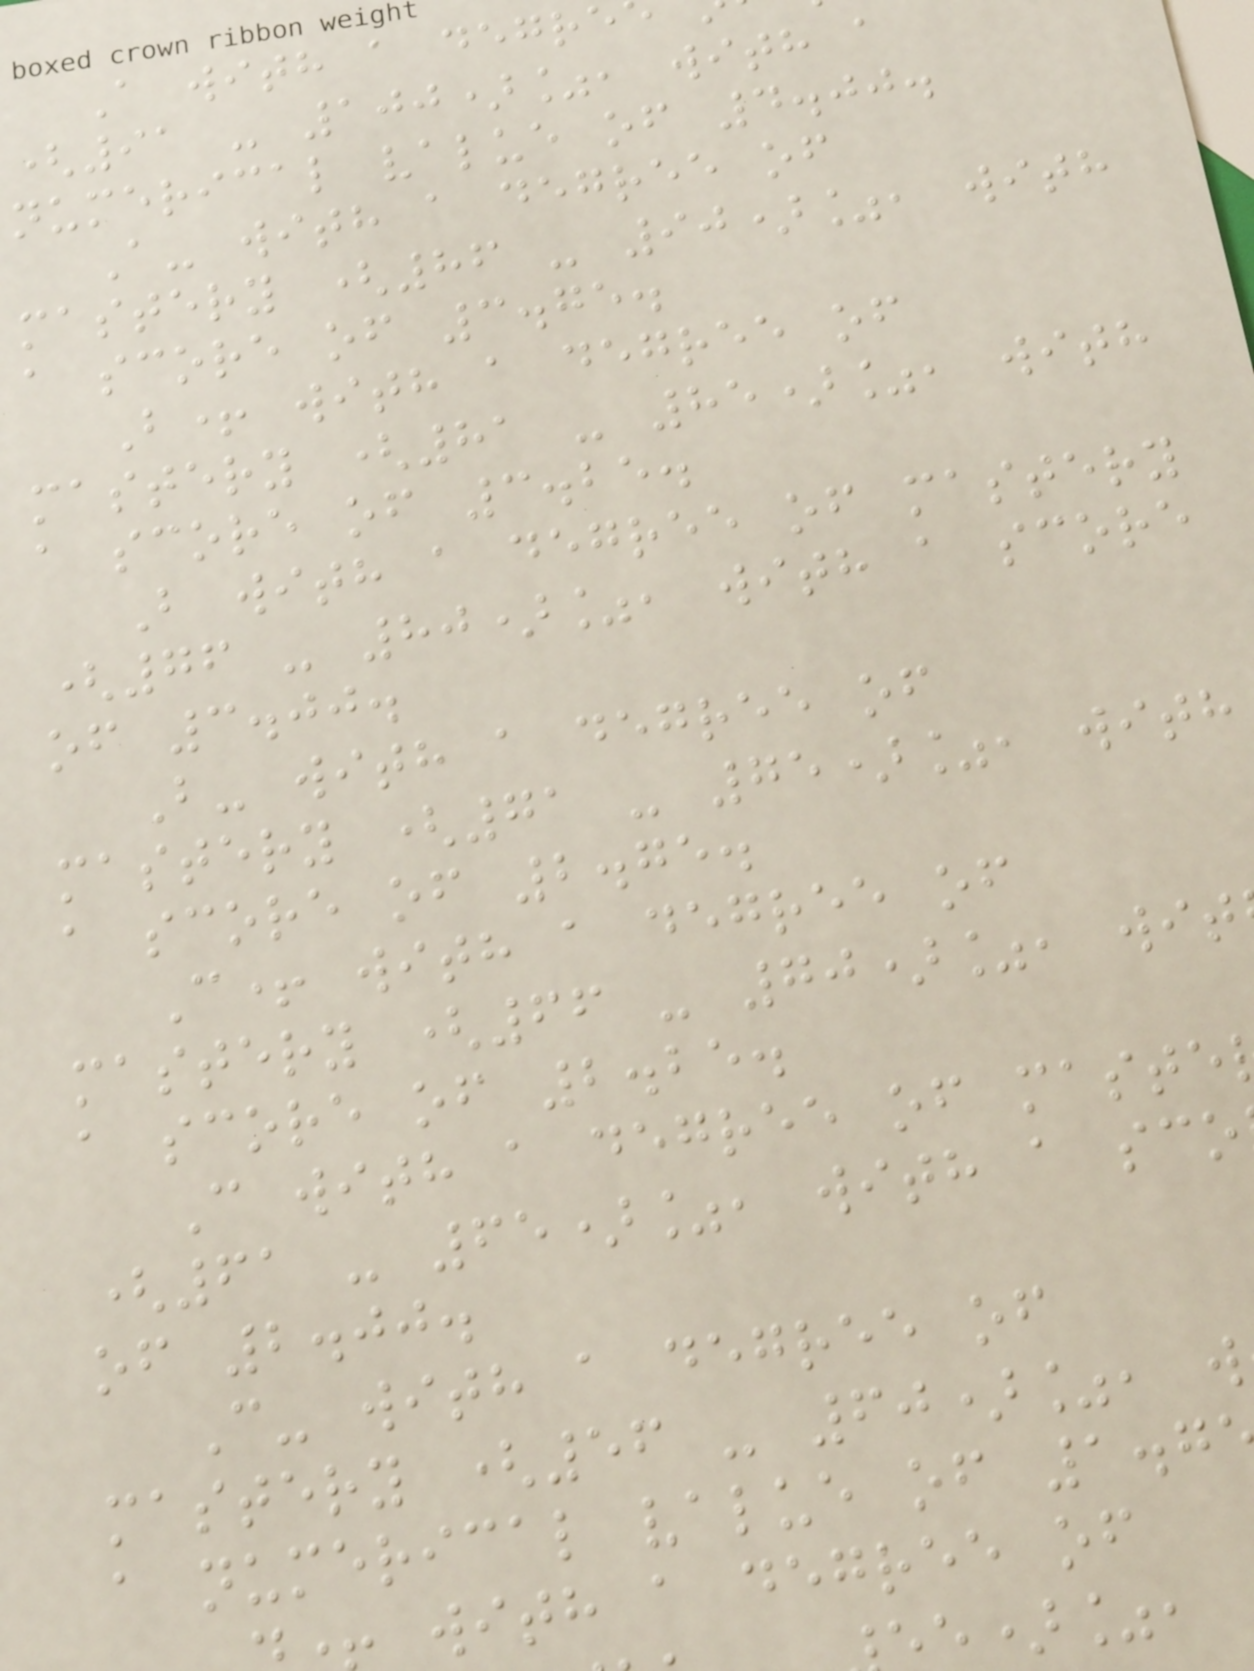A with a degre
(91 - 100)%, with a
numerical value of 4.00.
A- with a degree of
mastery (86 - 90)%, with
a score of 3.75.
B+ with a degree of
mastery (81 - 85)%, with
a score of 3.25.
B with a degree of mastery
(76 - 80)%, with a score
of 3.00.
B- with a degree of
mastery (71 - 75)%, with
a score of 2.75.
C+ with a degree of
mastery (66 - 70)%, wit
a score of 2.25.
C with a degree of maste
(61 - 65)%, with a sco
of 2.00.
C- with a degree of
mastery (56 - 60)%, w
a numerical value of 1.7
with a degree of
